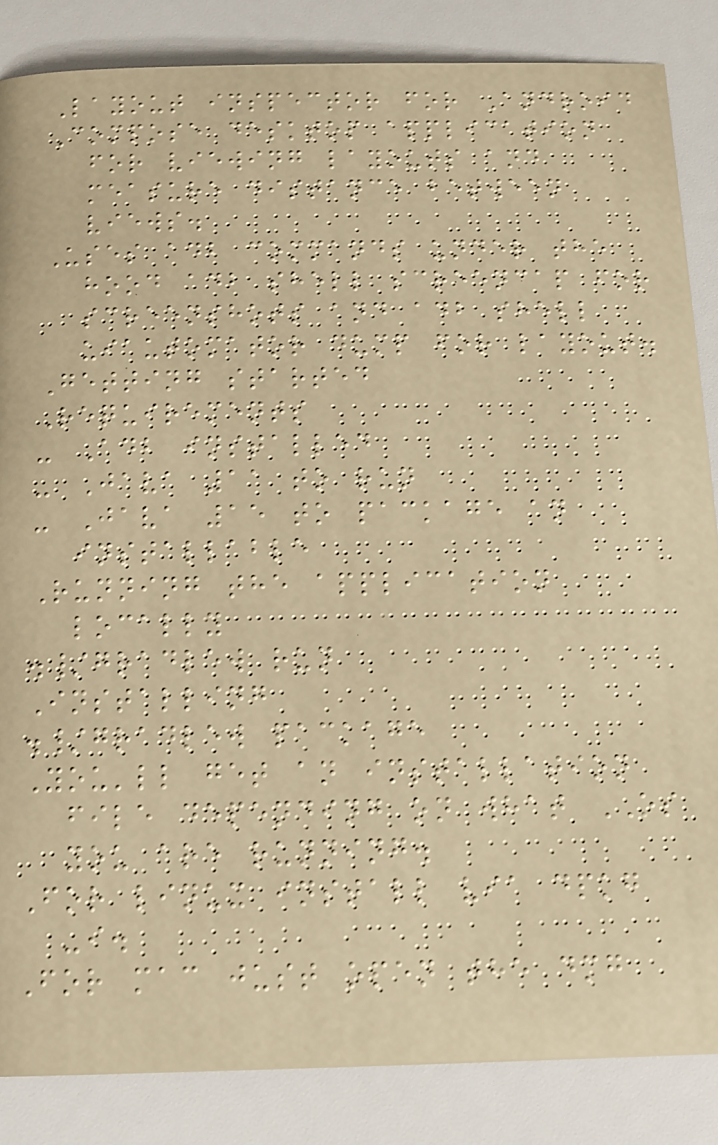Layout inspector for Android
Compose desktop application
for viewing layouts and
measure distance between
views.
Uses adb commands under the
hood adb shell screencap for
screenshots and adb shell
uiautomator dump for layout.
Getting started
Requirements
- Adb installed
- Java 11 to run
- Java 15 to package an
installable
Running the application
locally
./gradlew run
Installing
./gradlew package
You'll get an installation
file depending on what OS
you are running.
For linux install via dpkg
-i.
For mac just open the dmg
